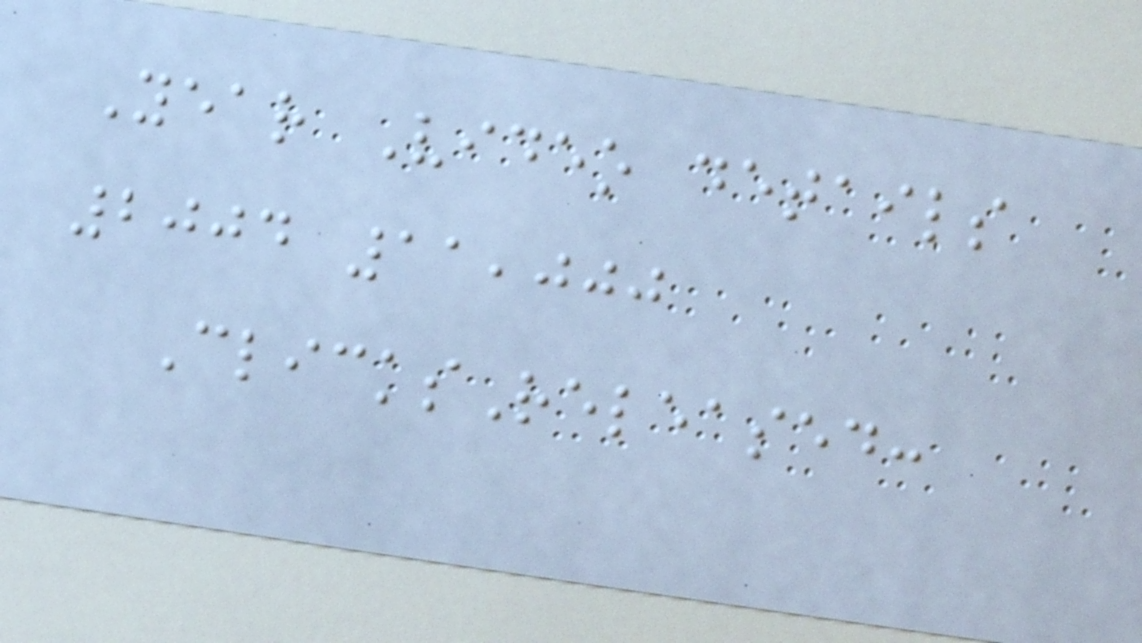Year Video details
2004 11,000
ClicksReleased:
